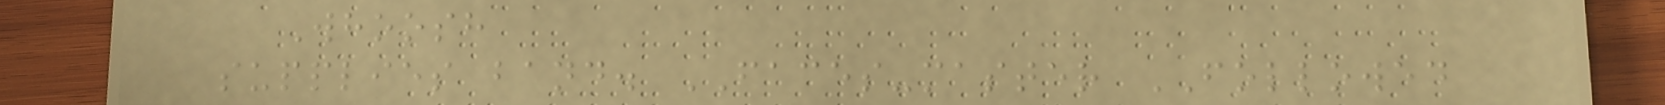Whoosh
supplies band. FACES-master FOLLOWED
